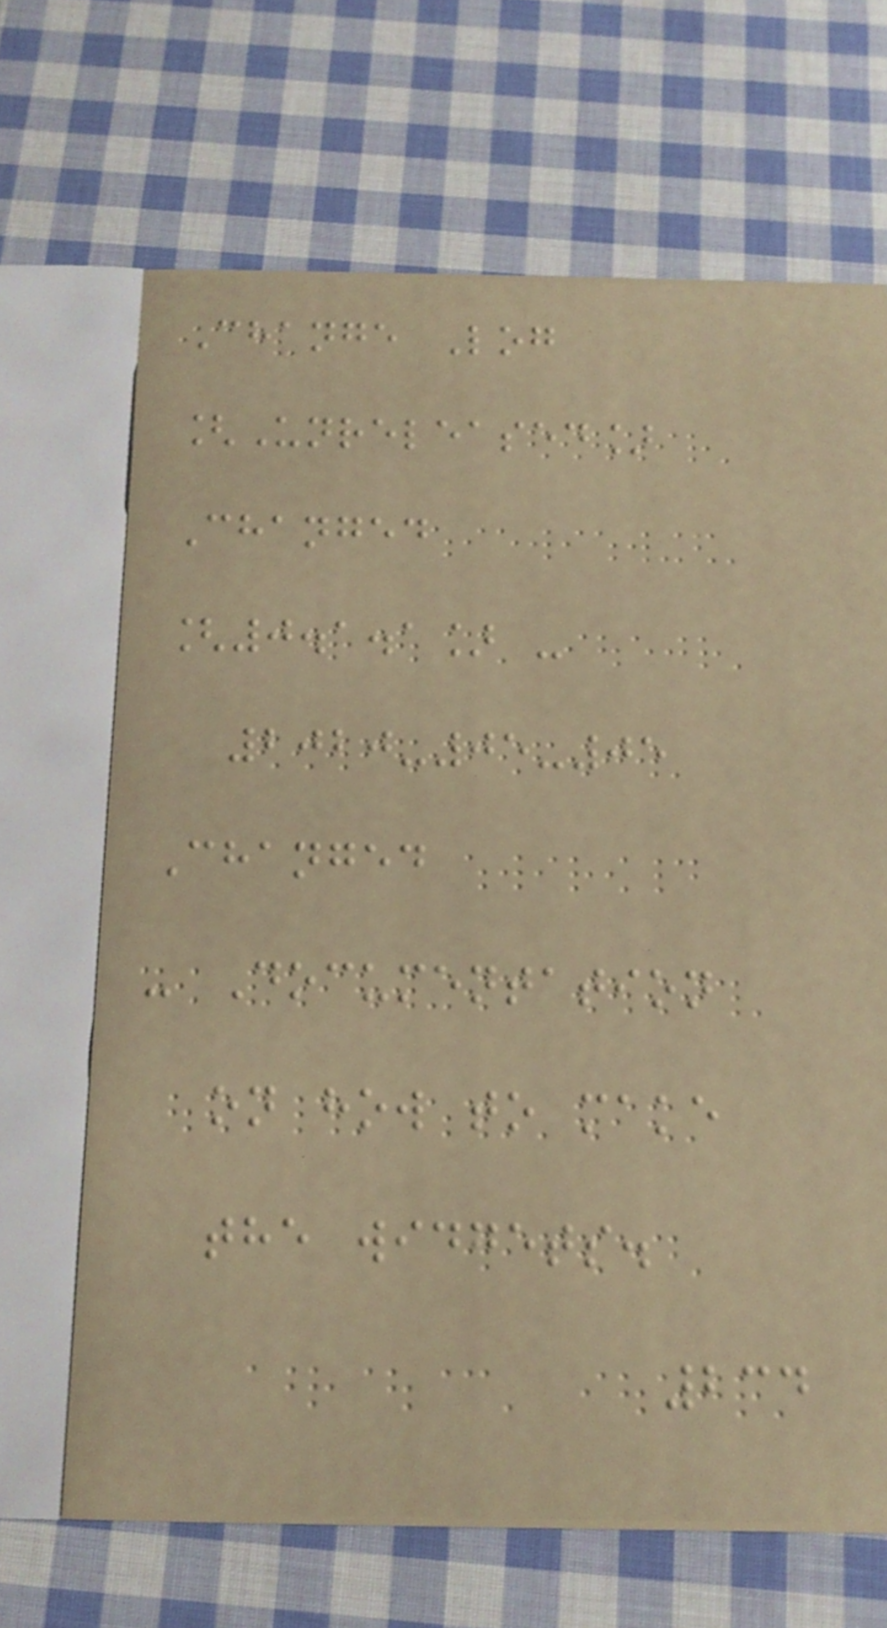Change Log
[Unreleased]
Changed
[0.1.1] -
2020-05-05
Changed
- Documentation
on how to make
the widgets.
234
